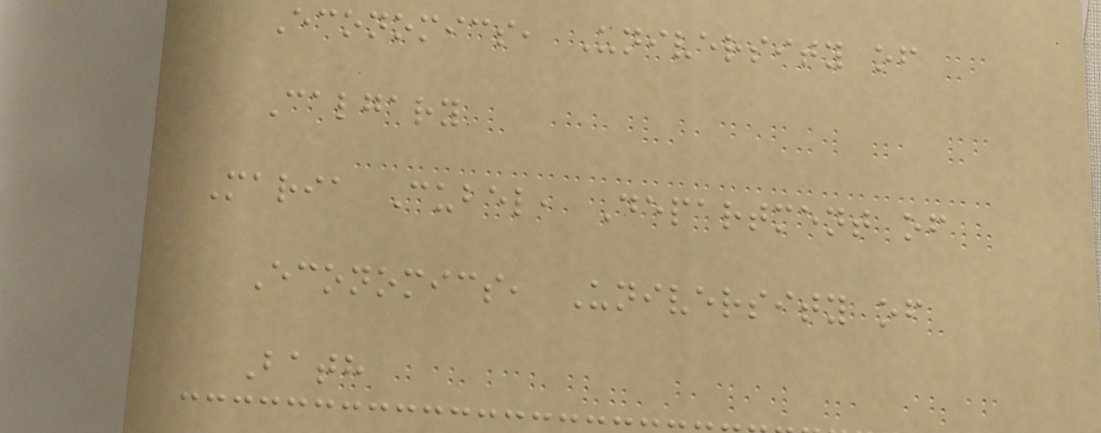Economics, University of
Calgary
Maria Cubel, Department of
Economics, University of
Bath
